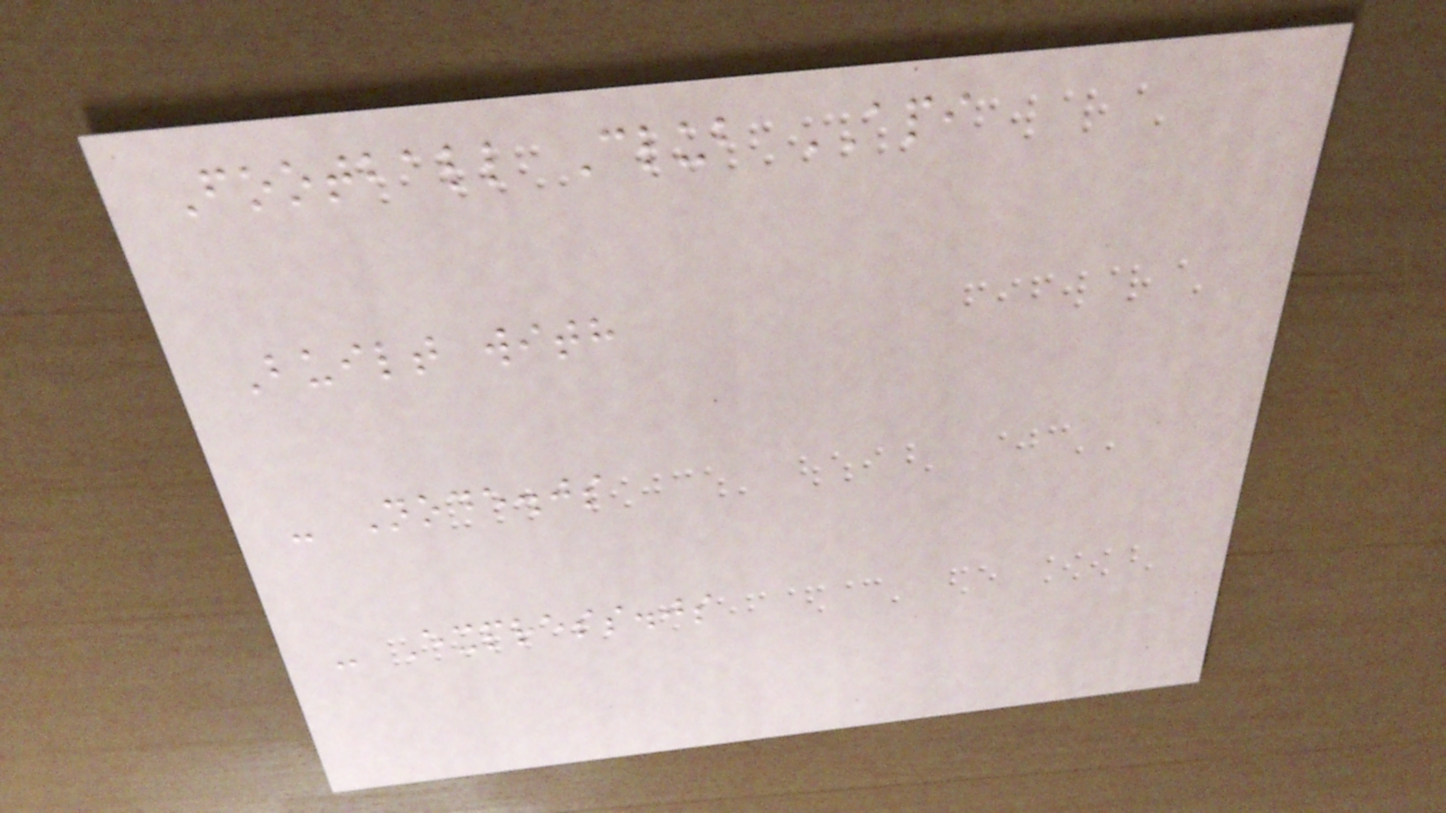Football Club API
Built with
- Node.js
- Express.js
